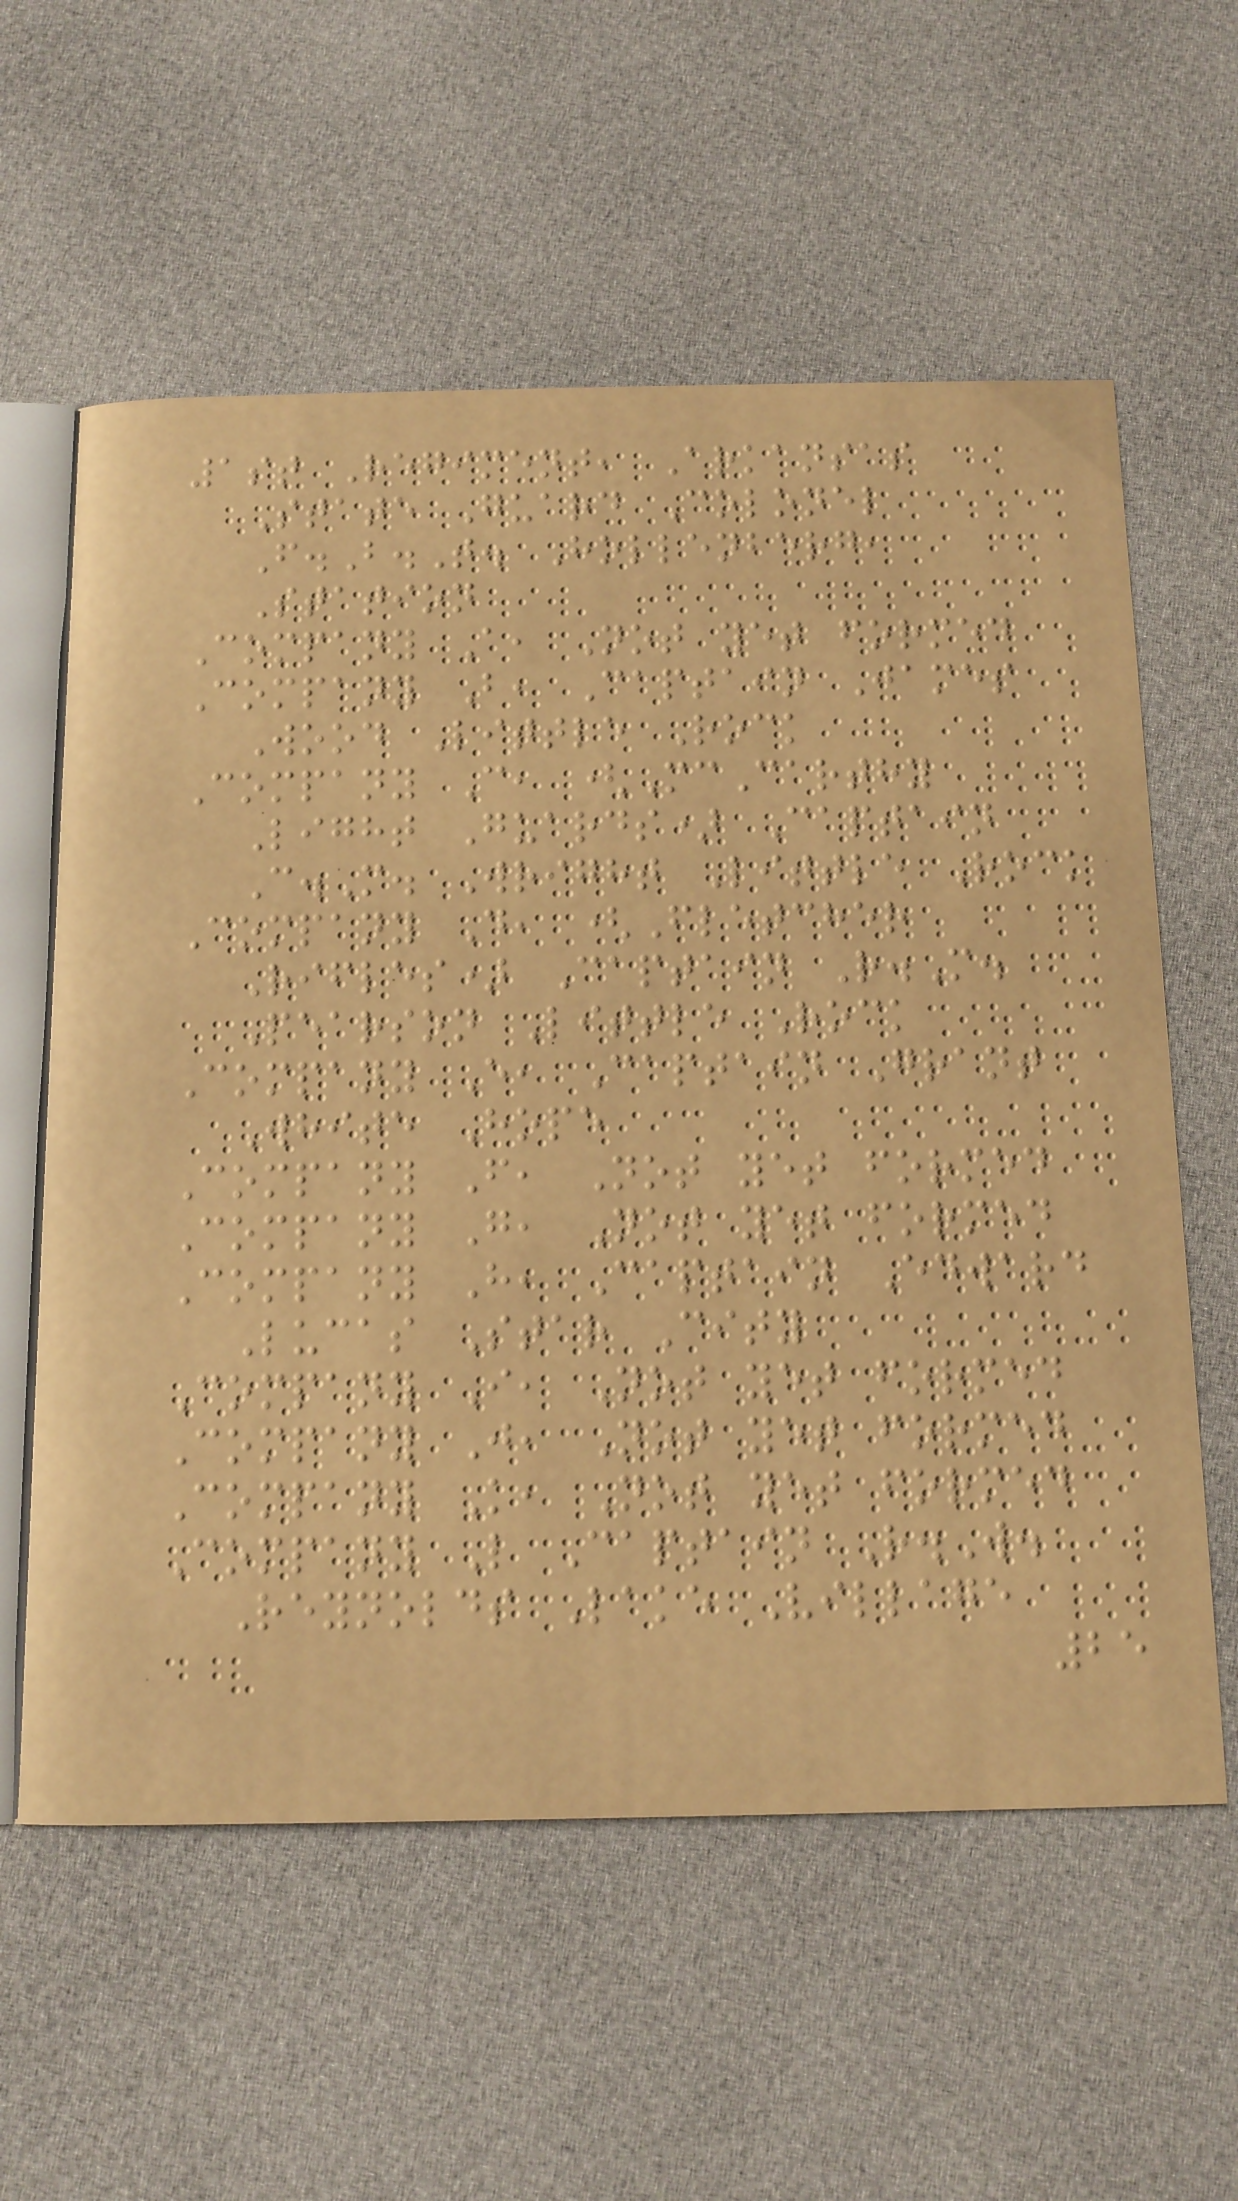1st Regiment, Arkansas
State Guard Colonel
F.B.T. Hollenberg,
Station
Company A, Not yet formed
Company B, Captain James
Wood Little Rock
Company C, (McCarthy
Light Guards) Captain
C.M. Wright Little Rock
Company D, (Fletcher
Rifles) Captain R.M.
Pearson Little Rock
Company E, Captain Grant
White Hope
Company F, Not yet formed
Company G, Not yet formed
Company H, Captain Edward
Lucas Star City
Company I, Not yet formed
Company J, Not yet formed
Company K, Not yet formed
Company L Captain R.W.
Reynolds Lake Village
25
